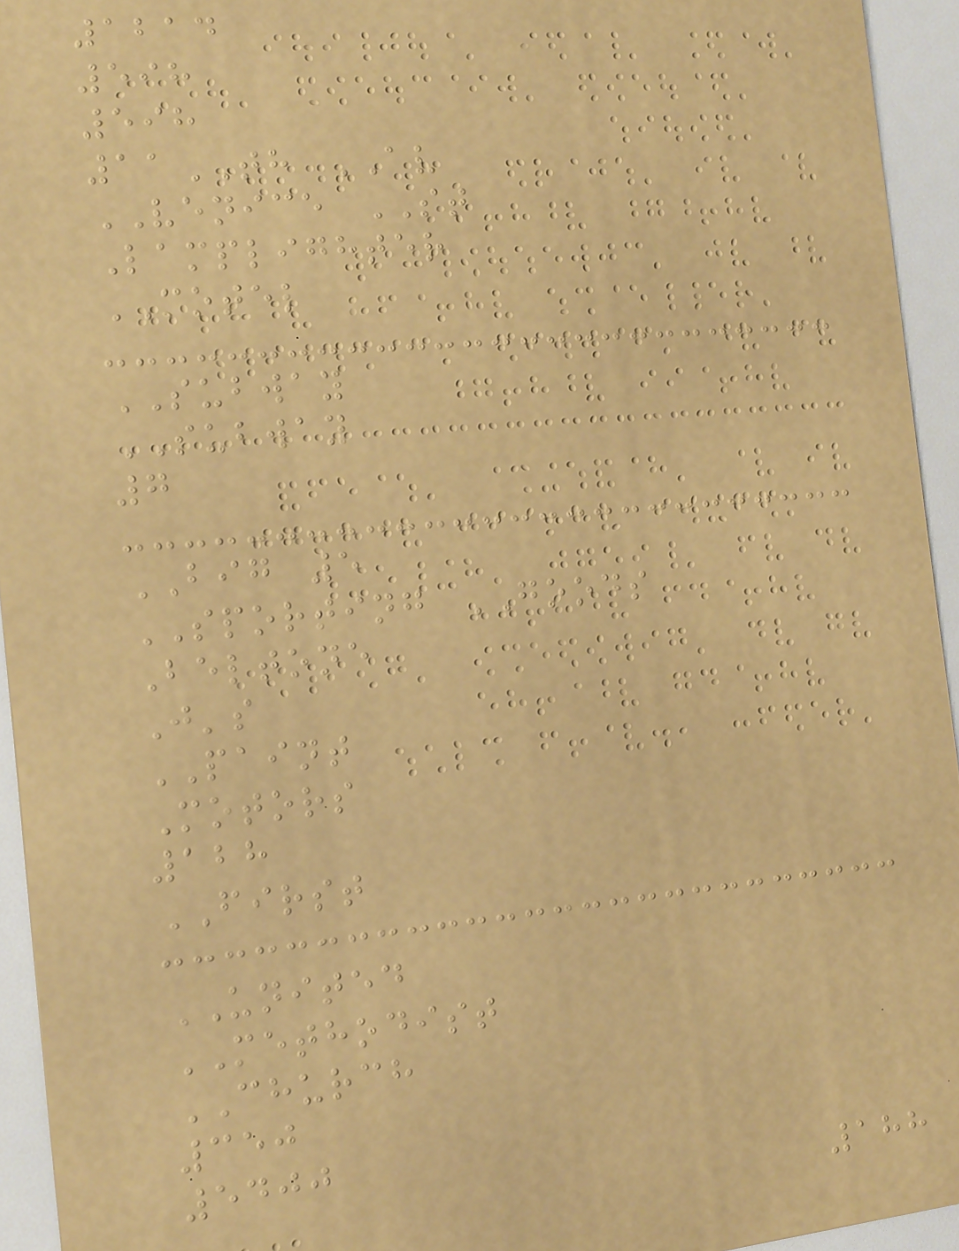1214
598
598
11TH AV
VENICE ST
Lamplighter
MOTEL
SUBWAY
SUBWAY
7
BIG 5
SPORTING GOODS
Beltone
J's
PAINT
Motors
128
FIRST
UNITED
METHODIST
CHURCH
350
5400
188
